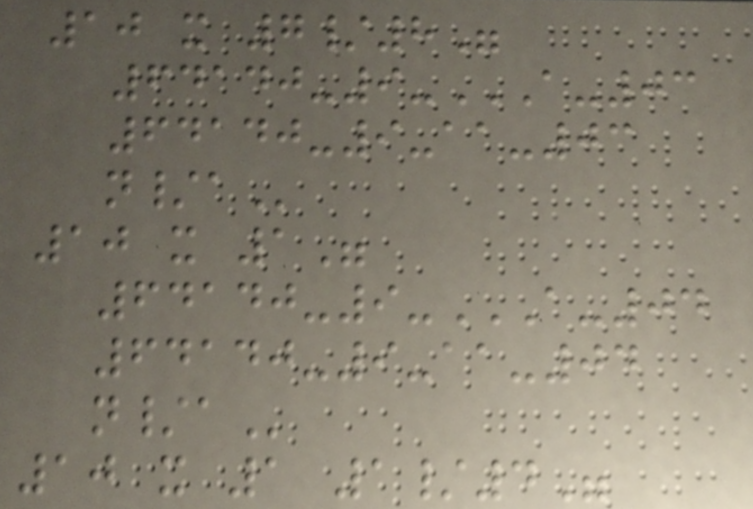10 x 7/8"
64140-9-A-03
64140-9-AA-03
N/A
10 x 1"
64140-9-A-04
64140-9-AA-04
N/A
10 x 1 1/4"
